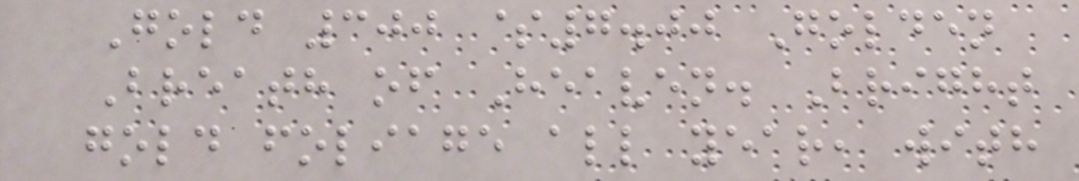Gold 300 $7.00 Golden
Breath of Heaven. Bright
gold foliage all year, with
